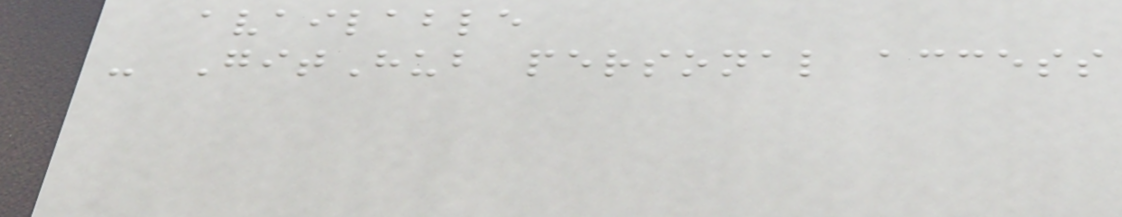available
- GitHub personal access
